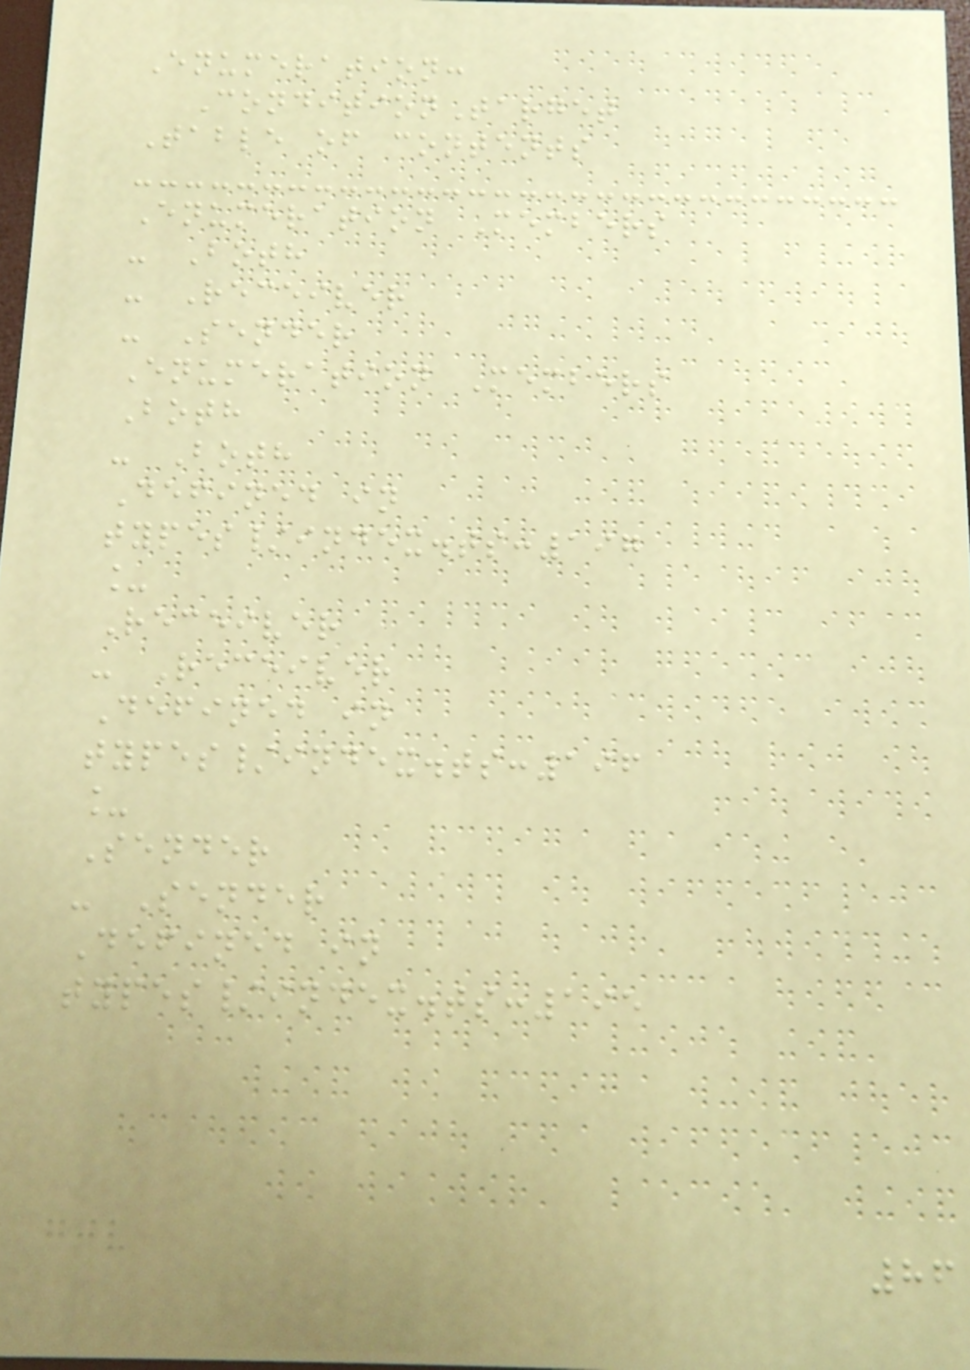Enumeration:
ConditionTarget
Table of contents
Enumeration Members
- Both
- Receiver
- Sender
Enumeration Members
Both
- Both
Defined in
types/index.ts:197
_
Receiver
- Receiver
Defined in
types/index.ts:196
_
Sender
- Sender
Defined in
types/index.ts:195
86
